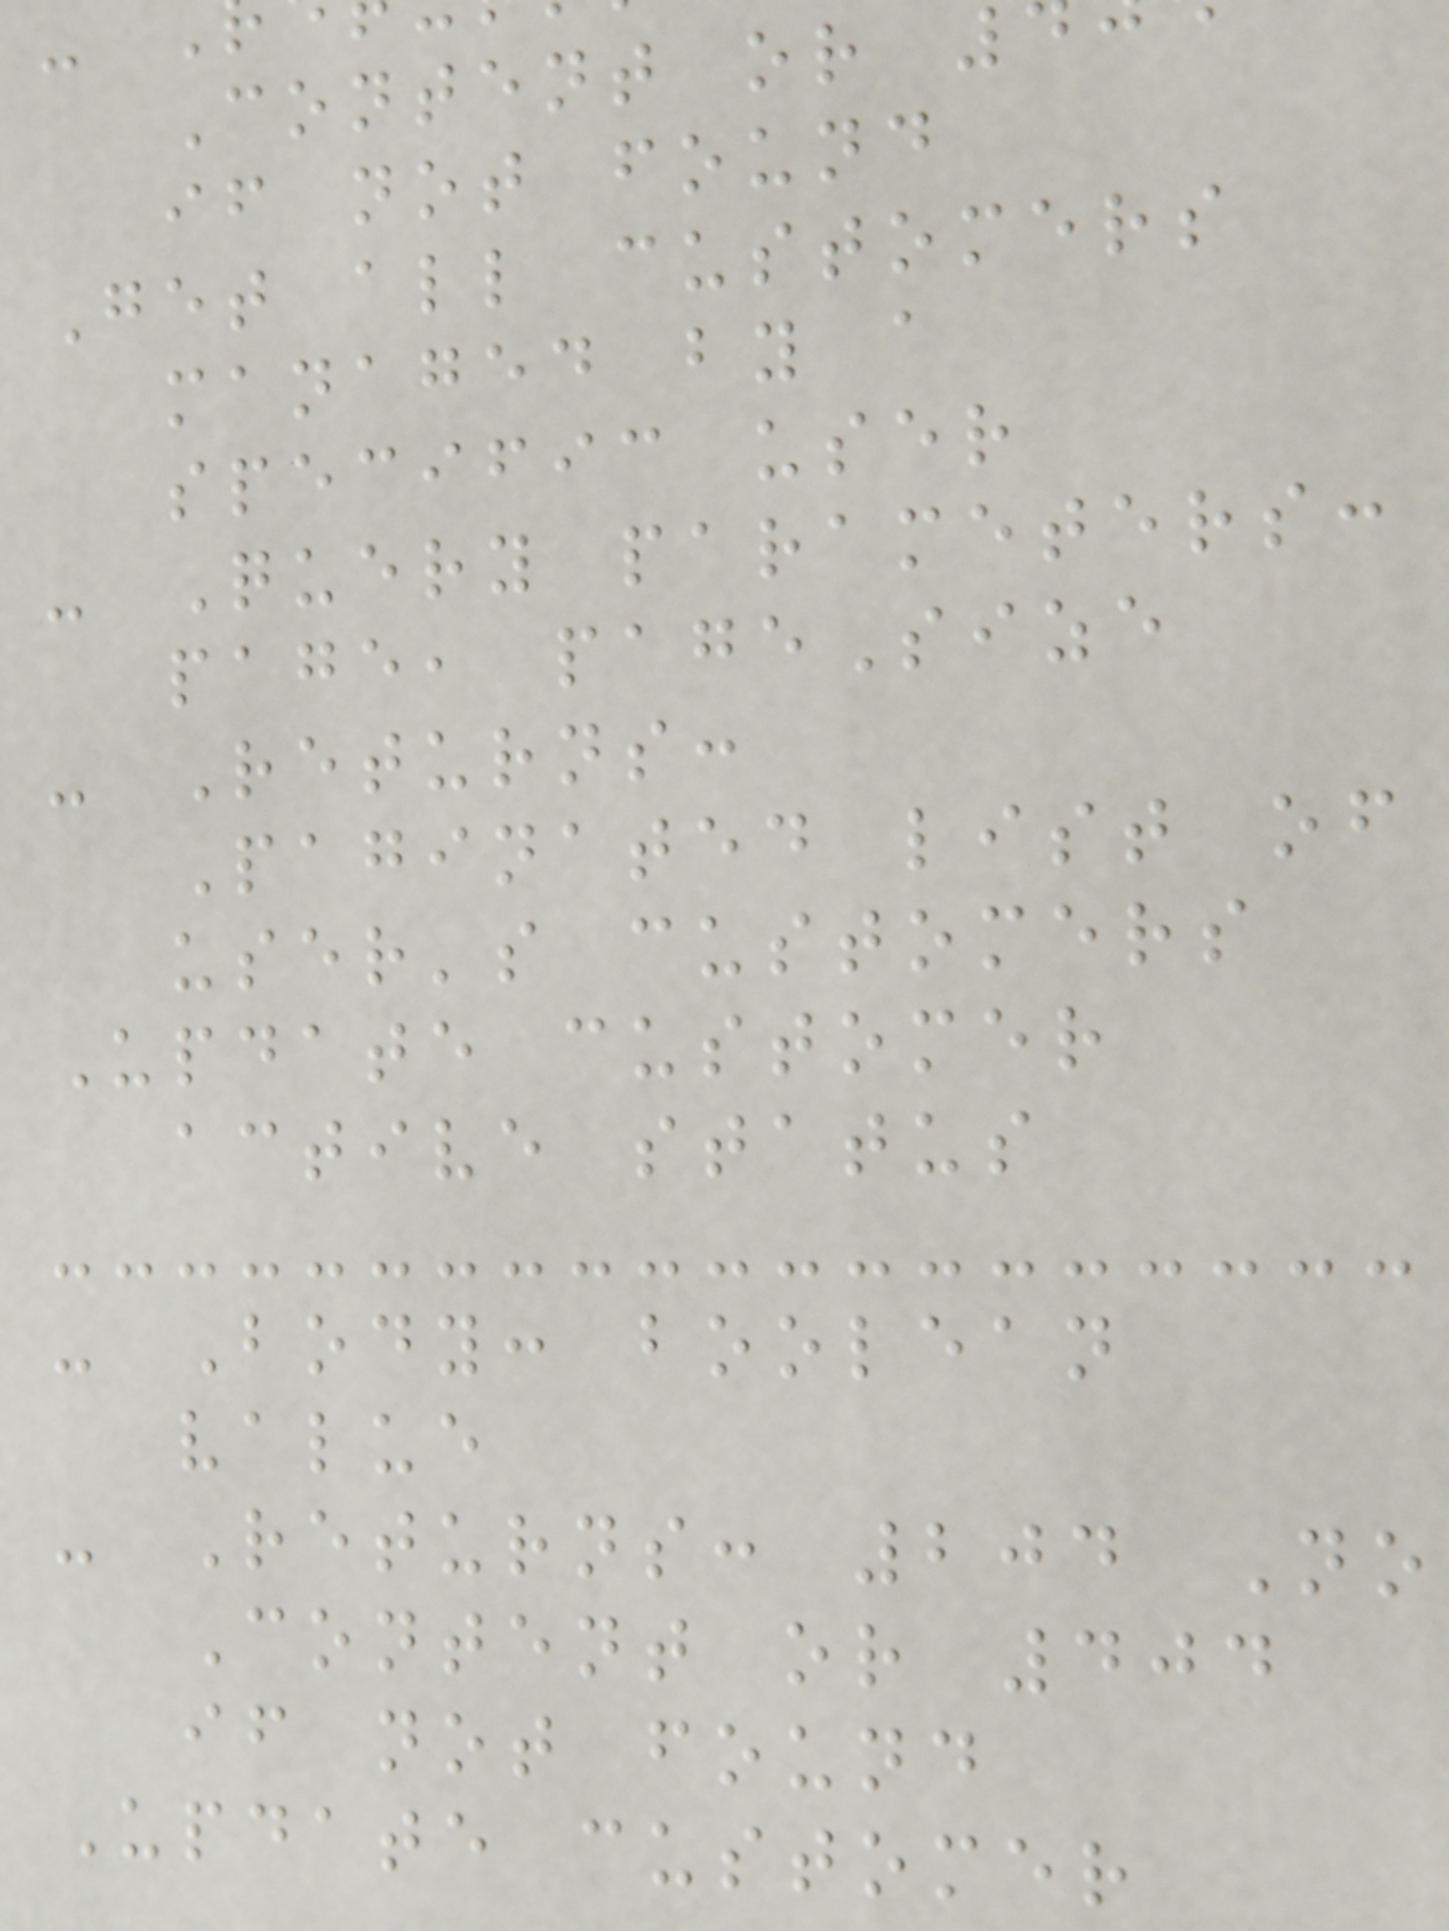Content or
if not found
Get all customers
managed by a
specific user
- Query parameters:
page, pageSize
- Returns:
Paginated list of
user's customers
Update customer
active status
- Body: boolean
value
- Returns: 204 No
Content or 404
if not found
Update customer
